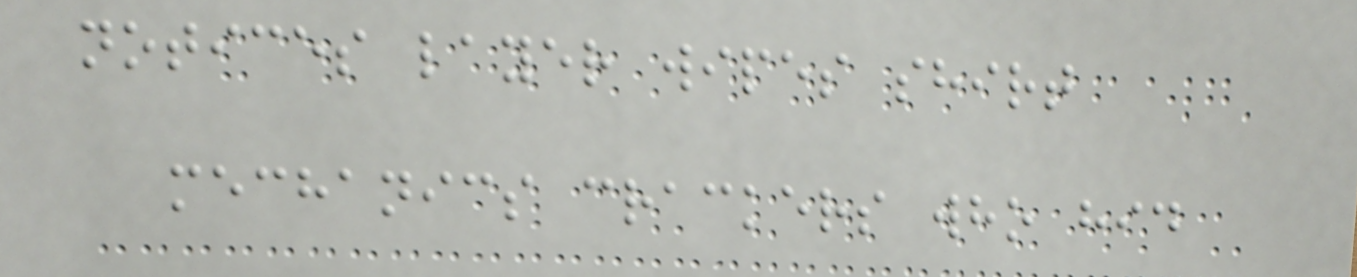notices layer wipes shirt
mechanics crackers who hid
